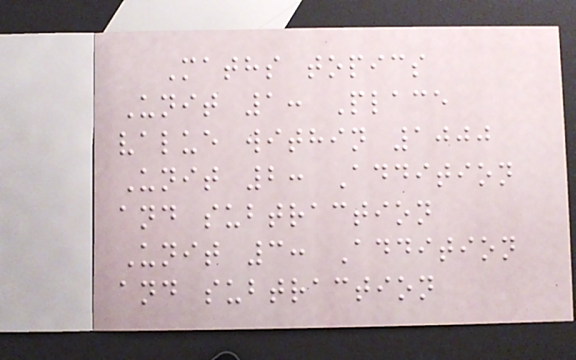Maths topics
Unit 1: Place
value within 1000
Unit 2: Addition
and subtraction
Unit 3: Addition
and subtraction
